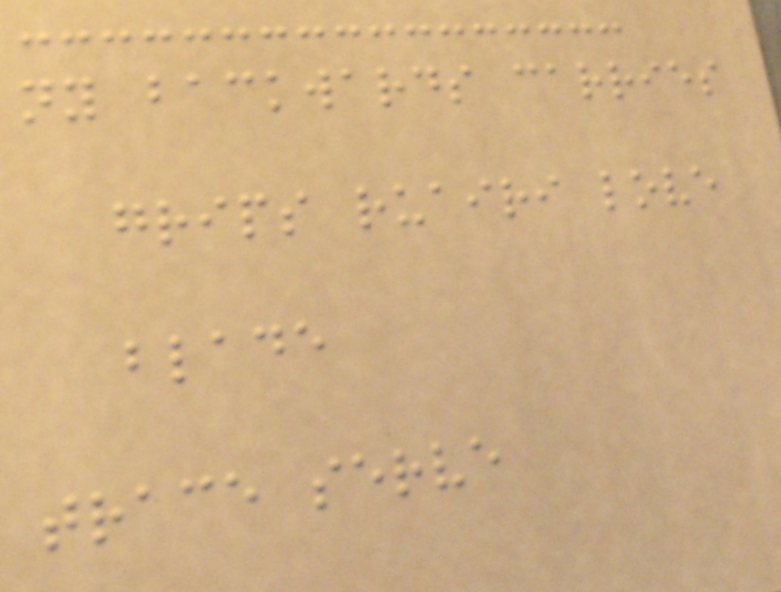ny backwards carries
grips ruairi love
blade
trace serve
